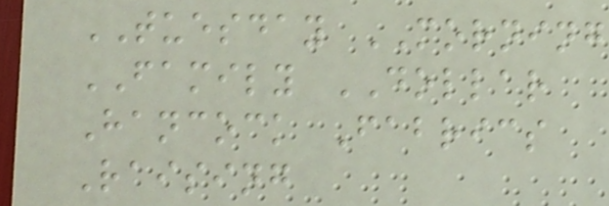TUESDAY MORNING
FAMILY DOLLAR
Hancock Fabrics
Raising
